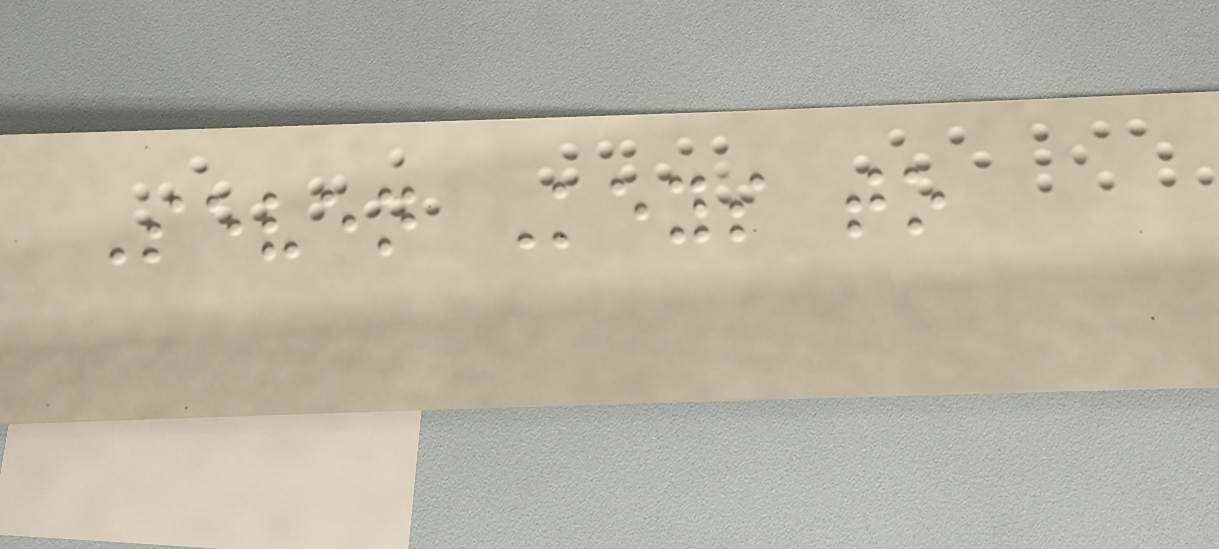Seven Keys to
